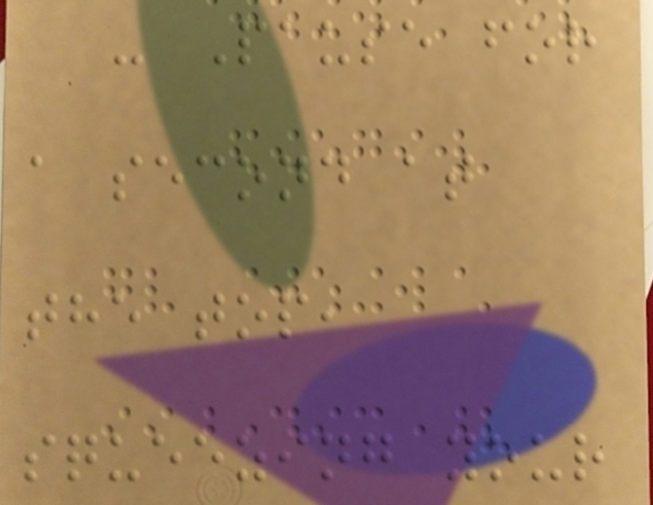- Pause for
a second at
the top,
squeezing your
